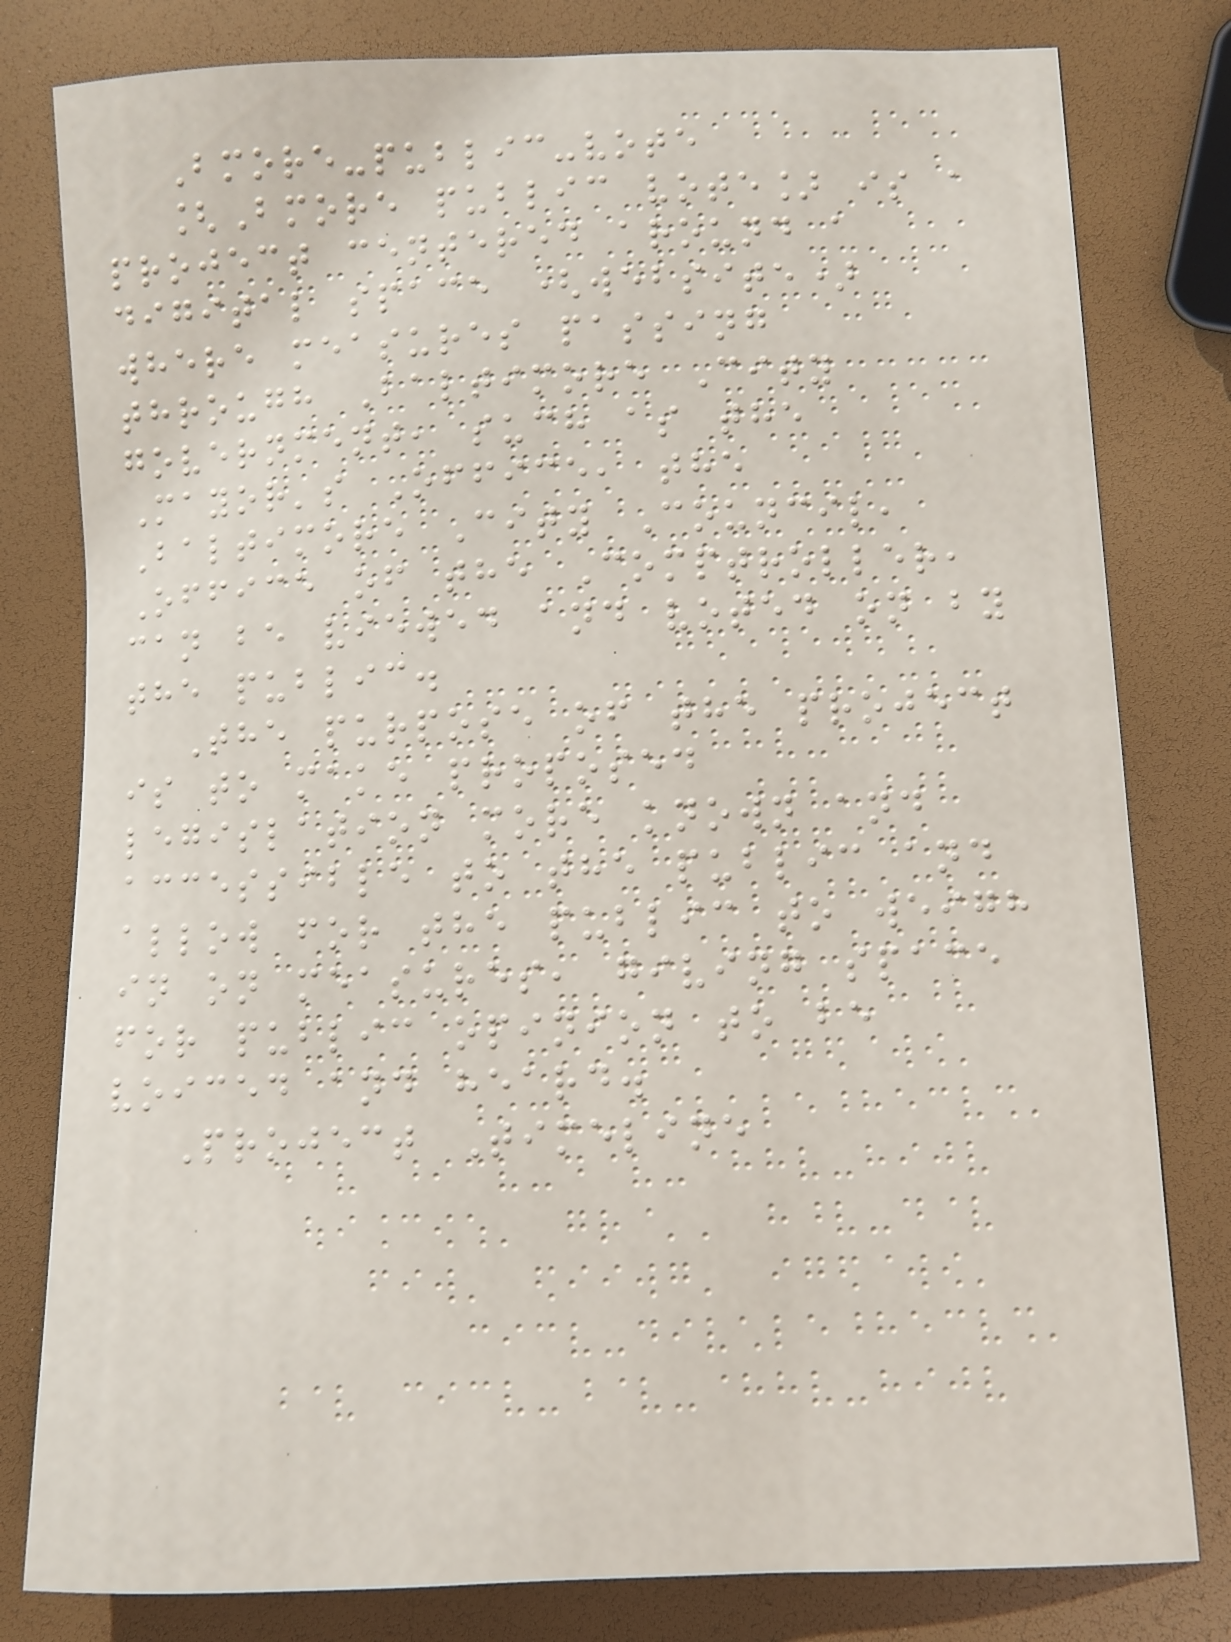Bmore-public-vote
[Bmore public vote] is a
project centered around a
digital space (website)
where measures passing
through Baltimore City
government, such as the
Mayor's Office, the
Baltimore City Council,
Office of the Comptroller,
can be viewed and voted on by
the public.
The purpose of the project
is to make proposed
legislation more known and
accessible to the public and
allow for the public to weigh
in on measures, giving space
for public opinion to be
voiced and heard.
Project Timeline
